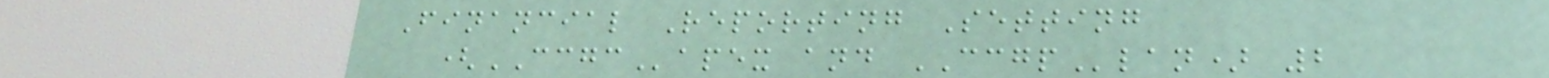Financial Reporting Setting
(CCGCapex and CCGPlan) 2
